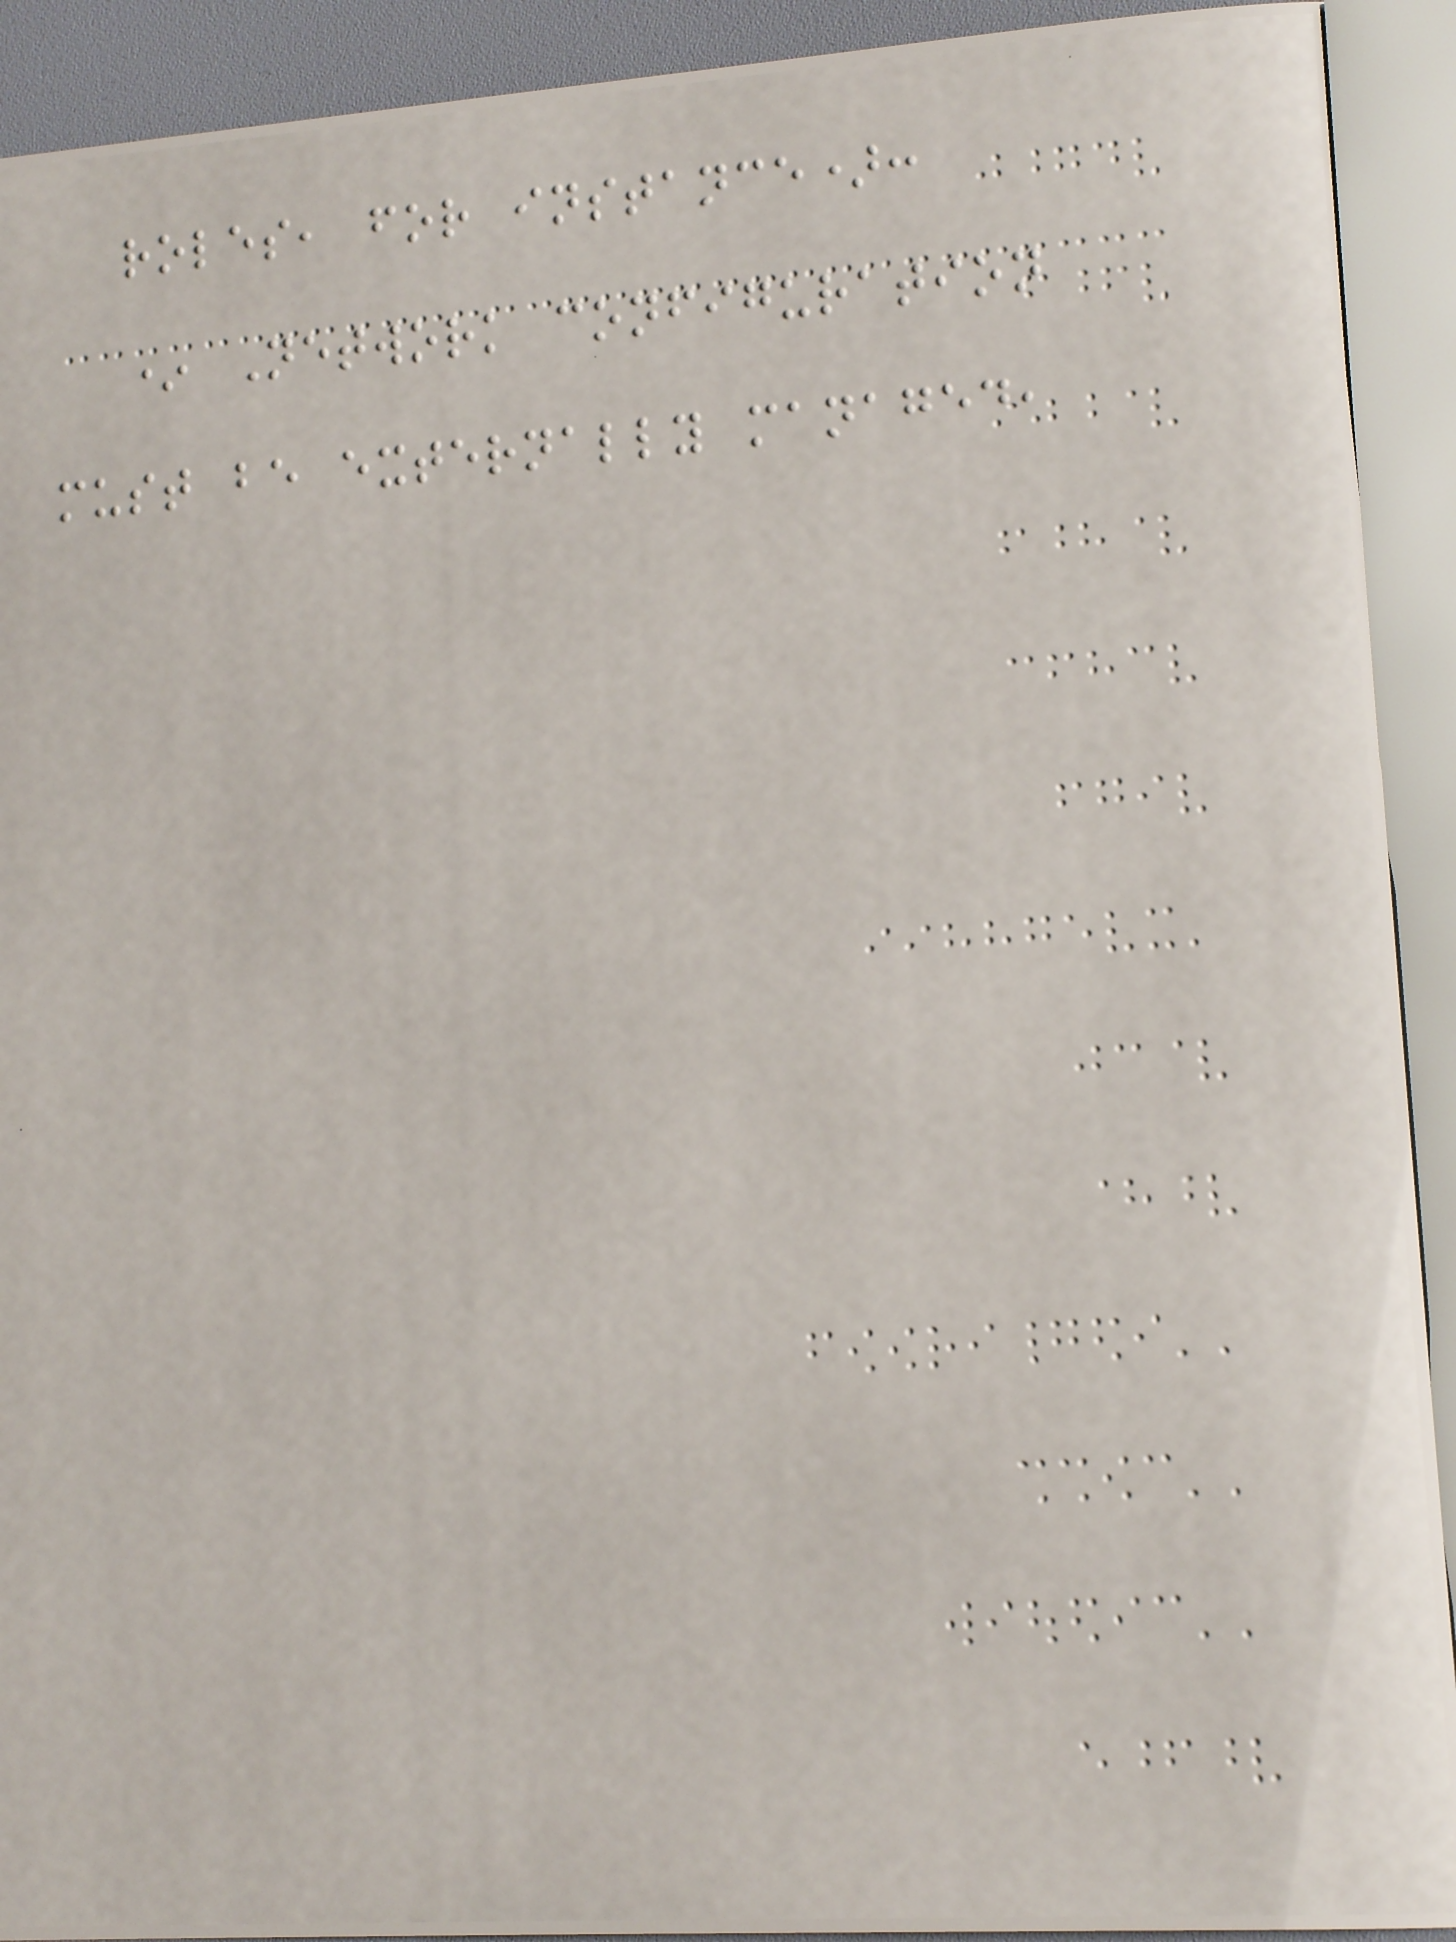roles, for instance):
* Network configuration
must be externally managed,
